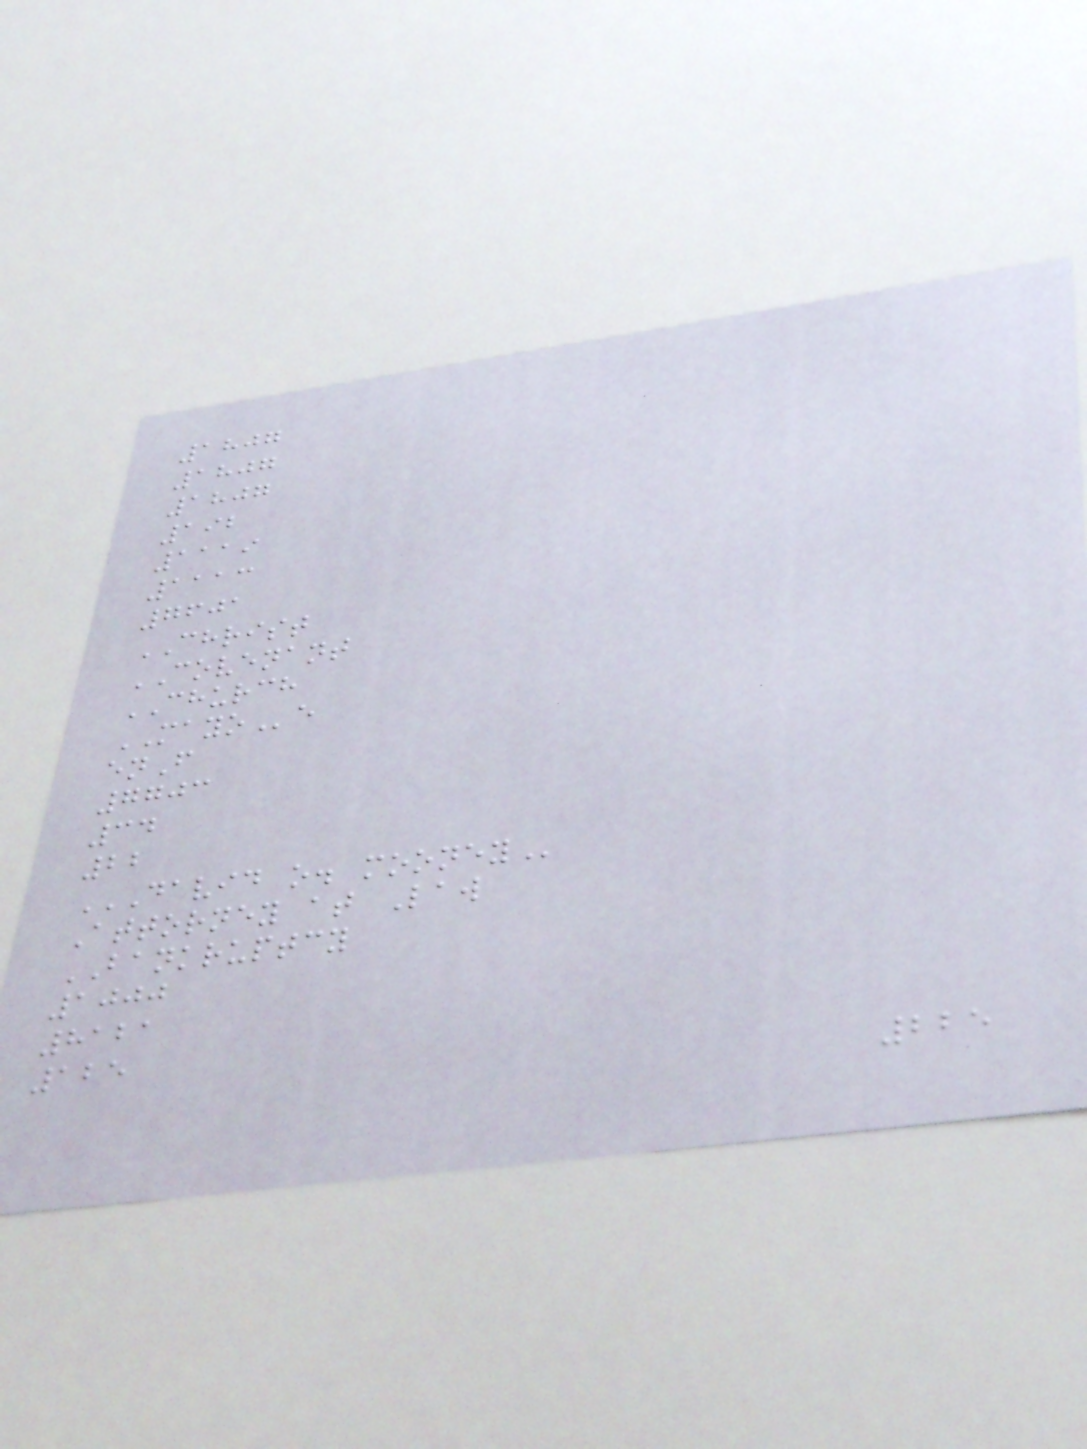1807
1807
1807
192
1119
1113
7601
CHRIST
COVENANT
CHURCH
MAYOe
enF
7703
34
22
DAVID O. MOONEY
Attorney at Law
BANKRUPTCY
1000
8121
125
225
